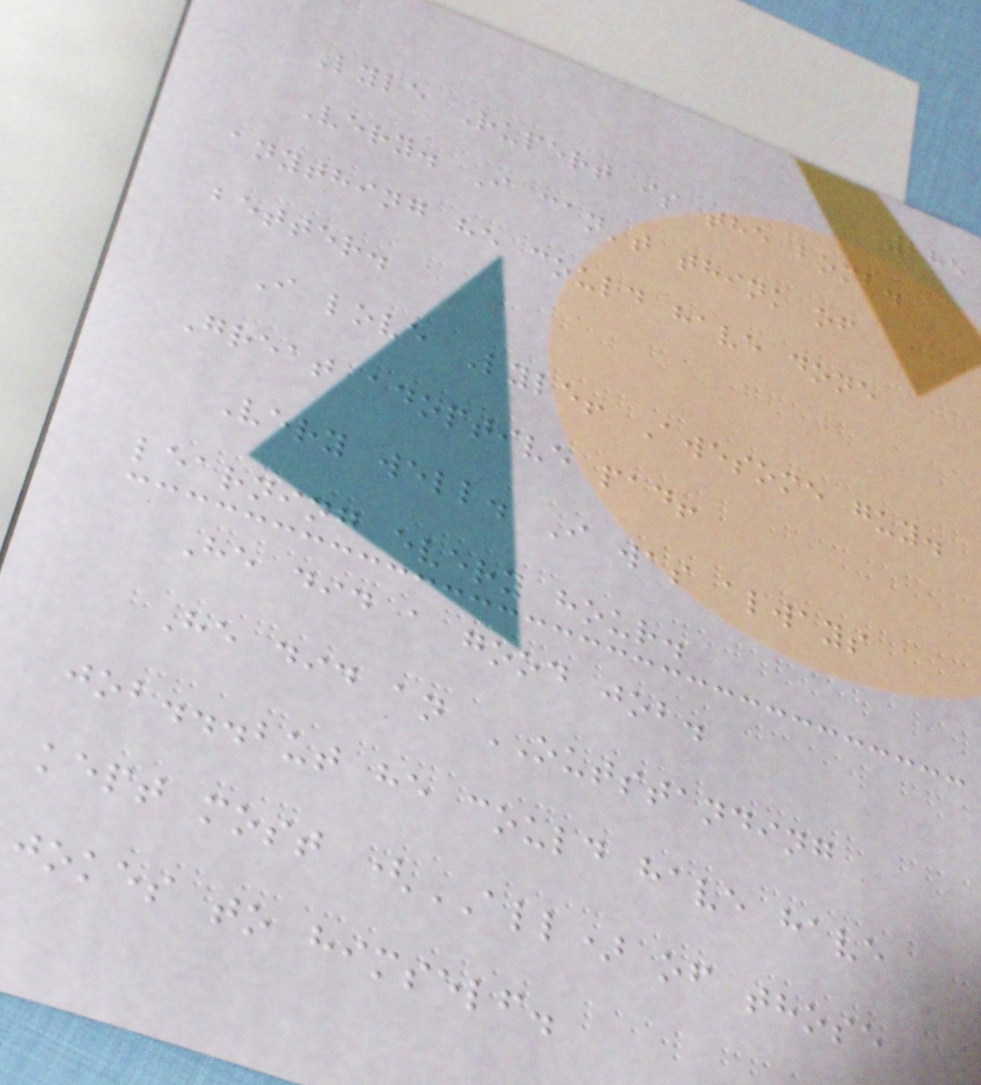285
Lyle Rupert is the bomb.
Very. I can't think of
anything he could have done
better.
I love Lyle! Awesome guy.
Great adoptive pad!
Very well. I was always
learning every hour.
He did a good job.
He did an OUTSTANDING
job...but he could have have
kept most (ALL) of those
jokes to himself.
